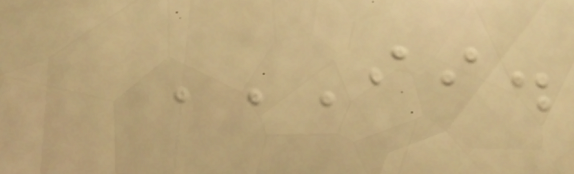II.
